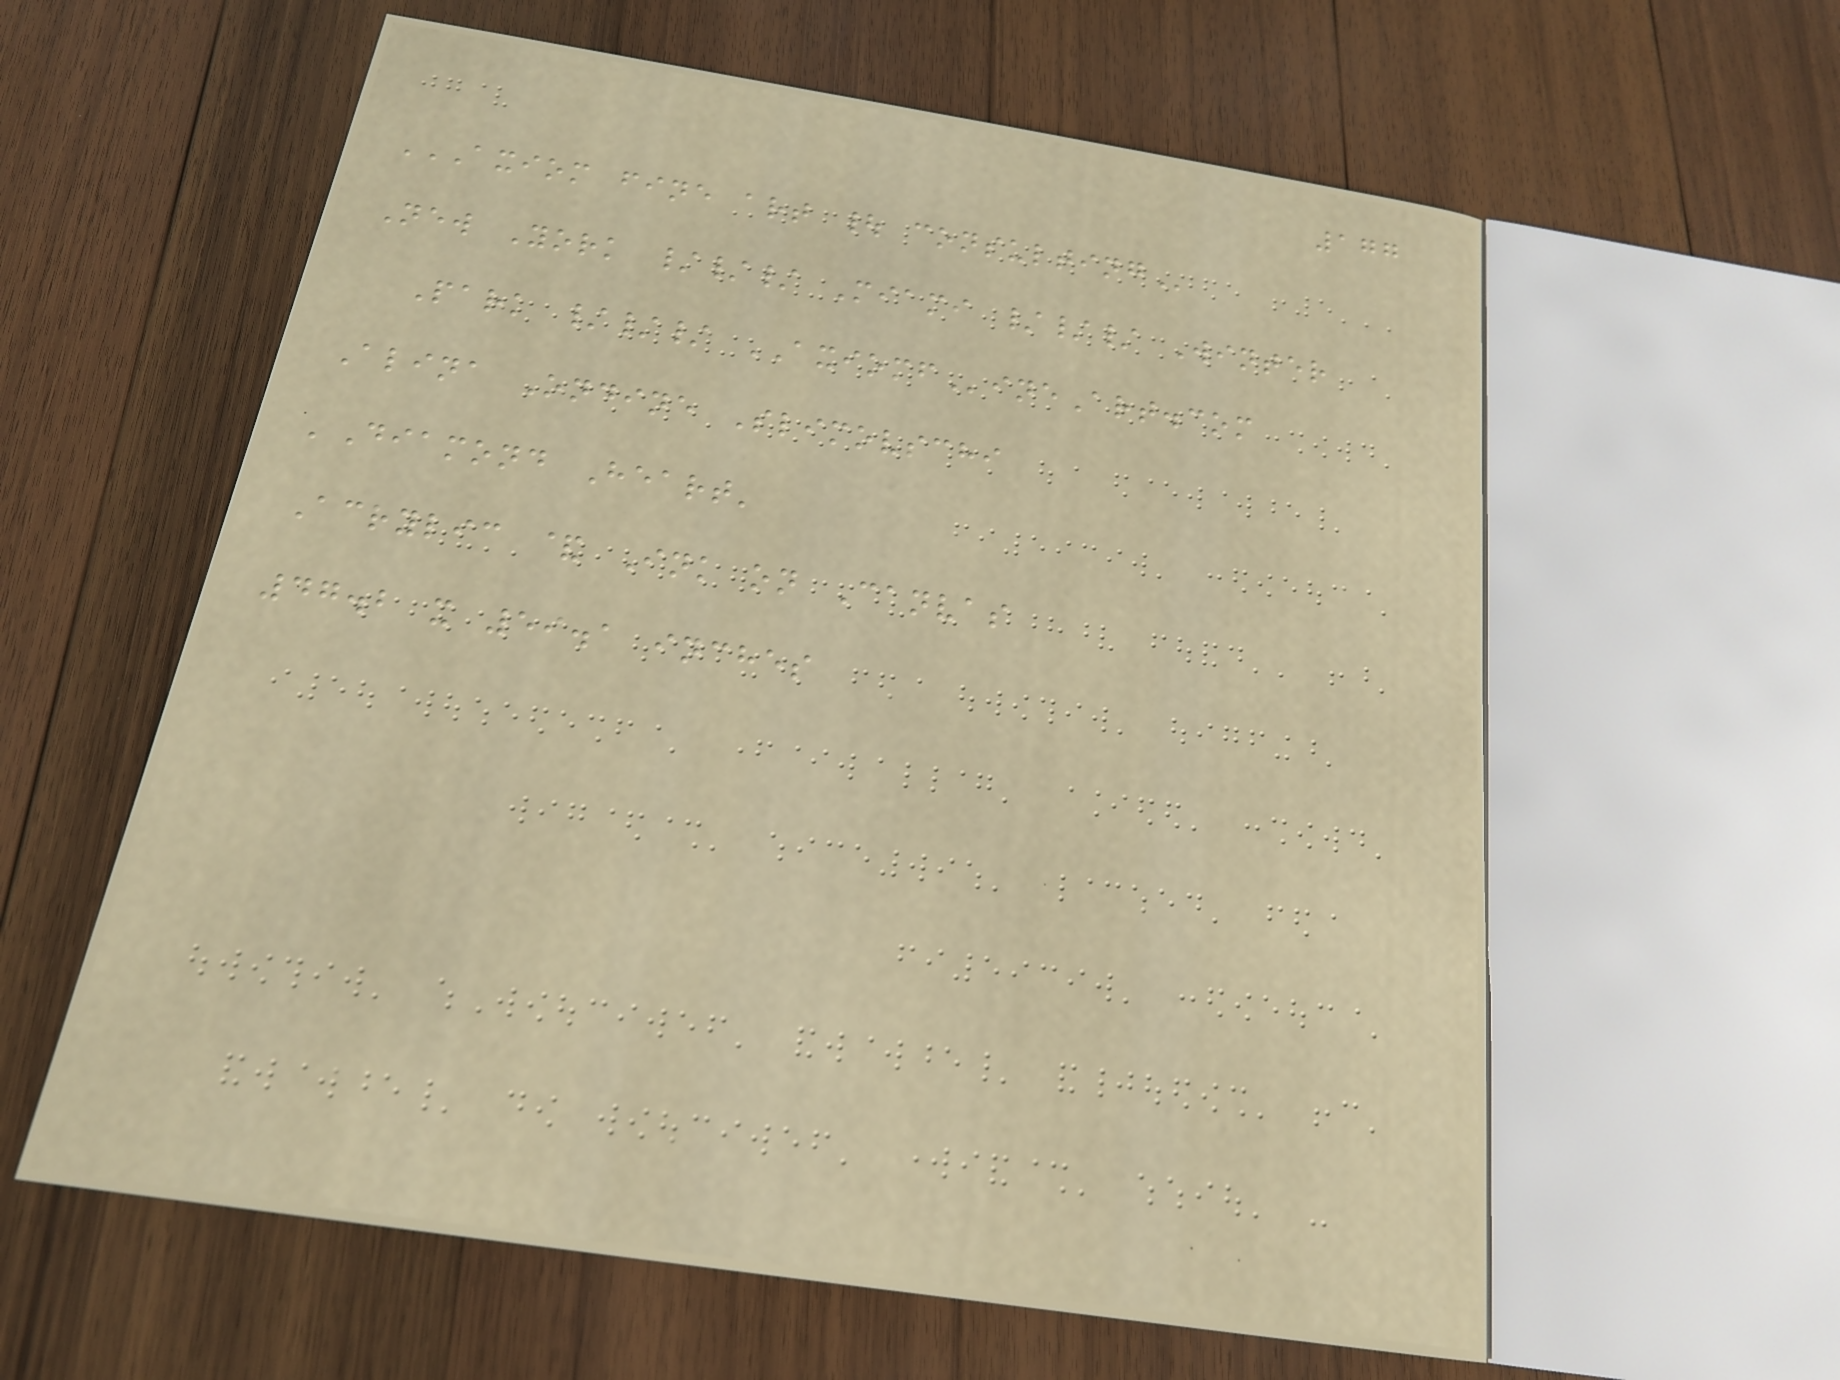177
AXIOM FINE ART | CONSULTING
New York /// Miami /// Winter
Park /// AXIOMFineArt.com
Alina Ondine Slimovschi
'Diamond Heart'
Acrylic & Ink on Canvas
47.2 x 59.1 inches
